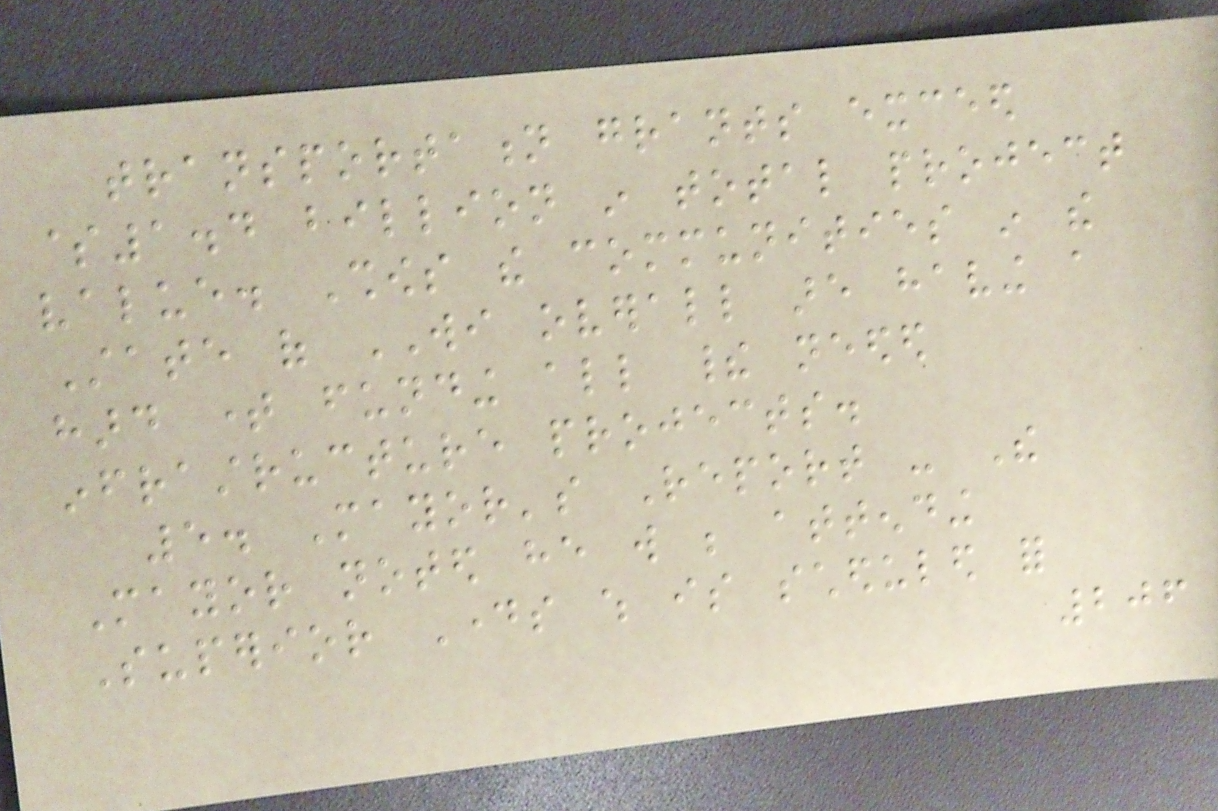transportation grants exceed
$1.4 billion in total project
value. Shows the communities in the
State of WI overall are having a
hard time funding all their needed
infrastructure projects.
5. Mayor's Report - The
Mayor noted he will be attending
Superior Days which is scheduled for
206
